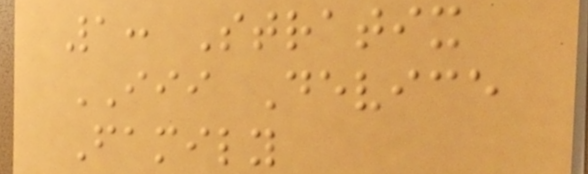1: Stratix
III Device
Family
